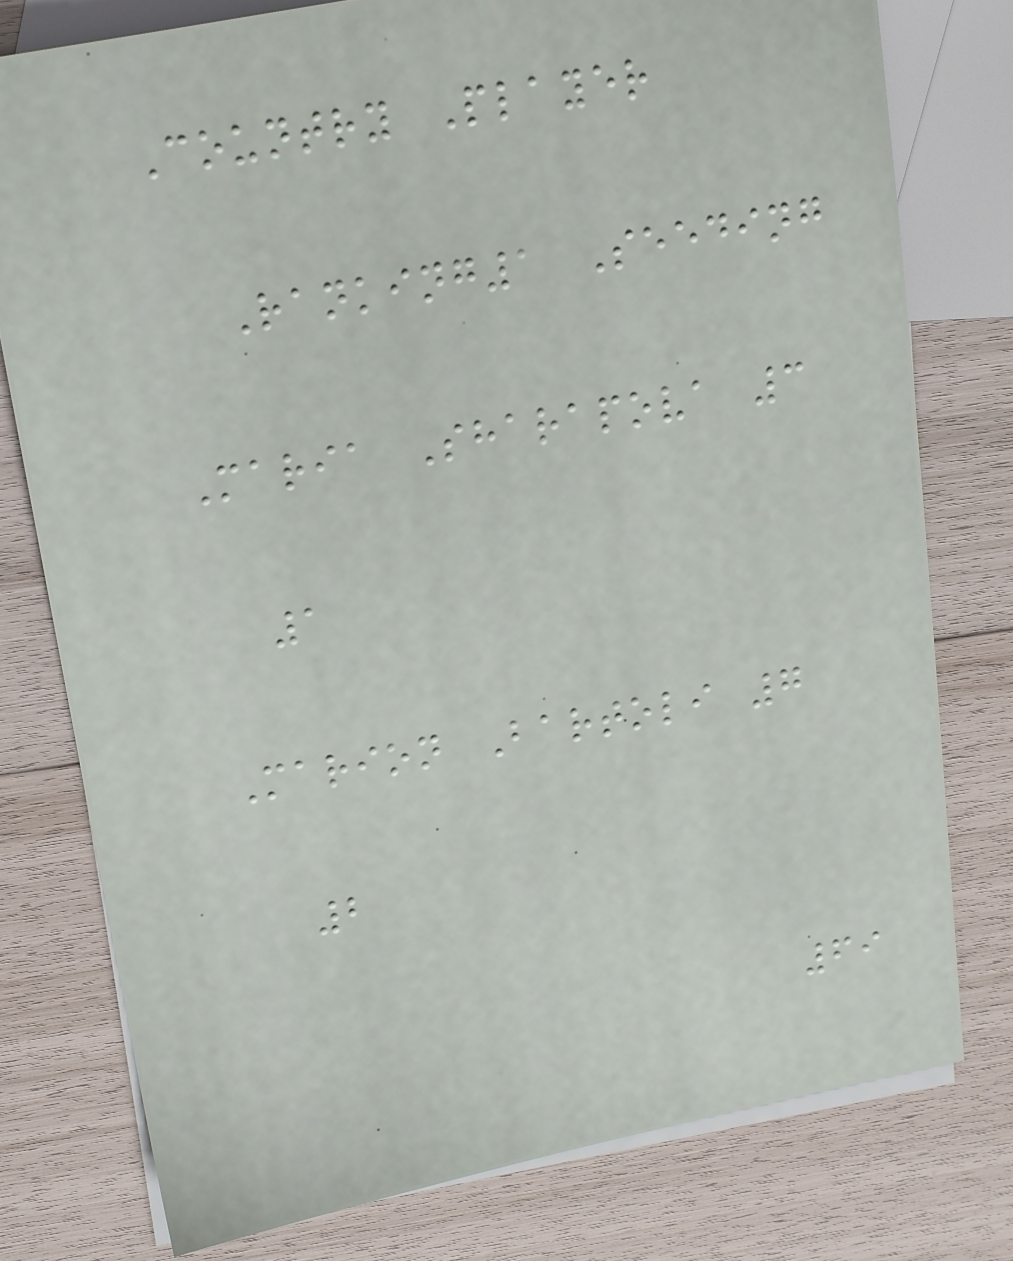Country Player
Ranking1 Seeding
Maria Sharapova 3
1
Marion Bartoli 7
2
69
